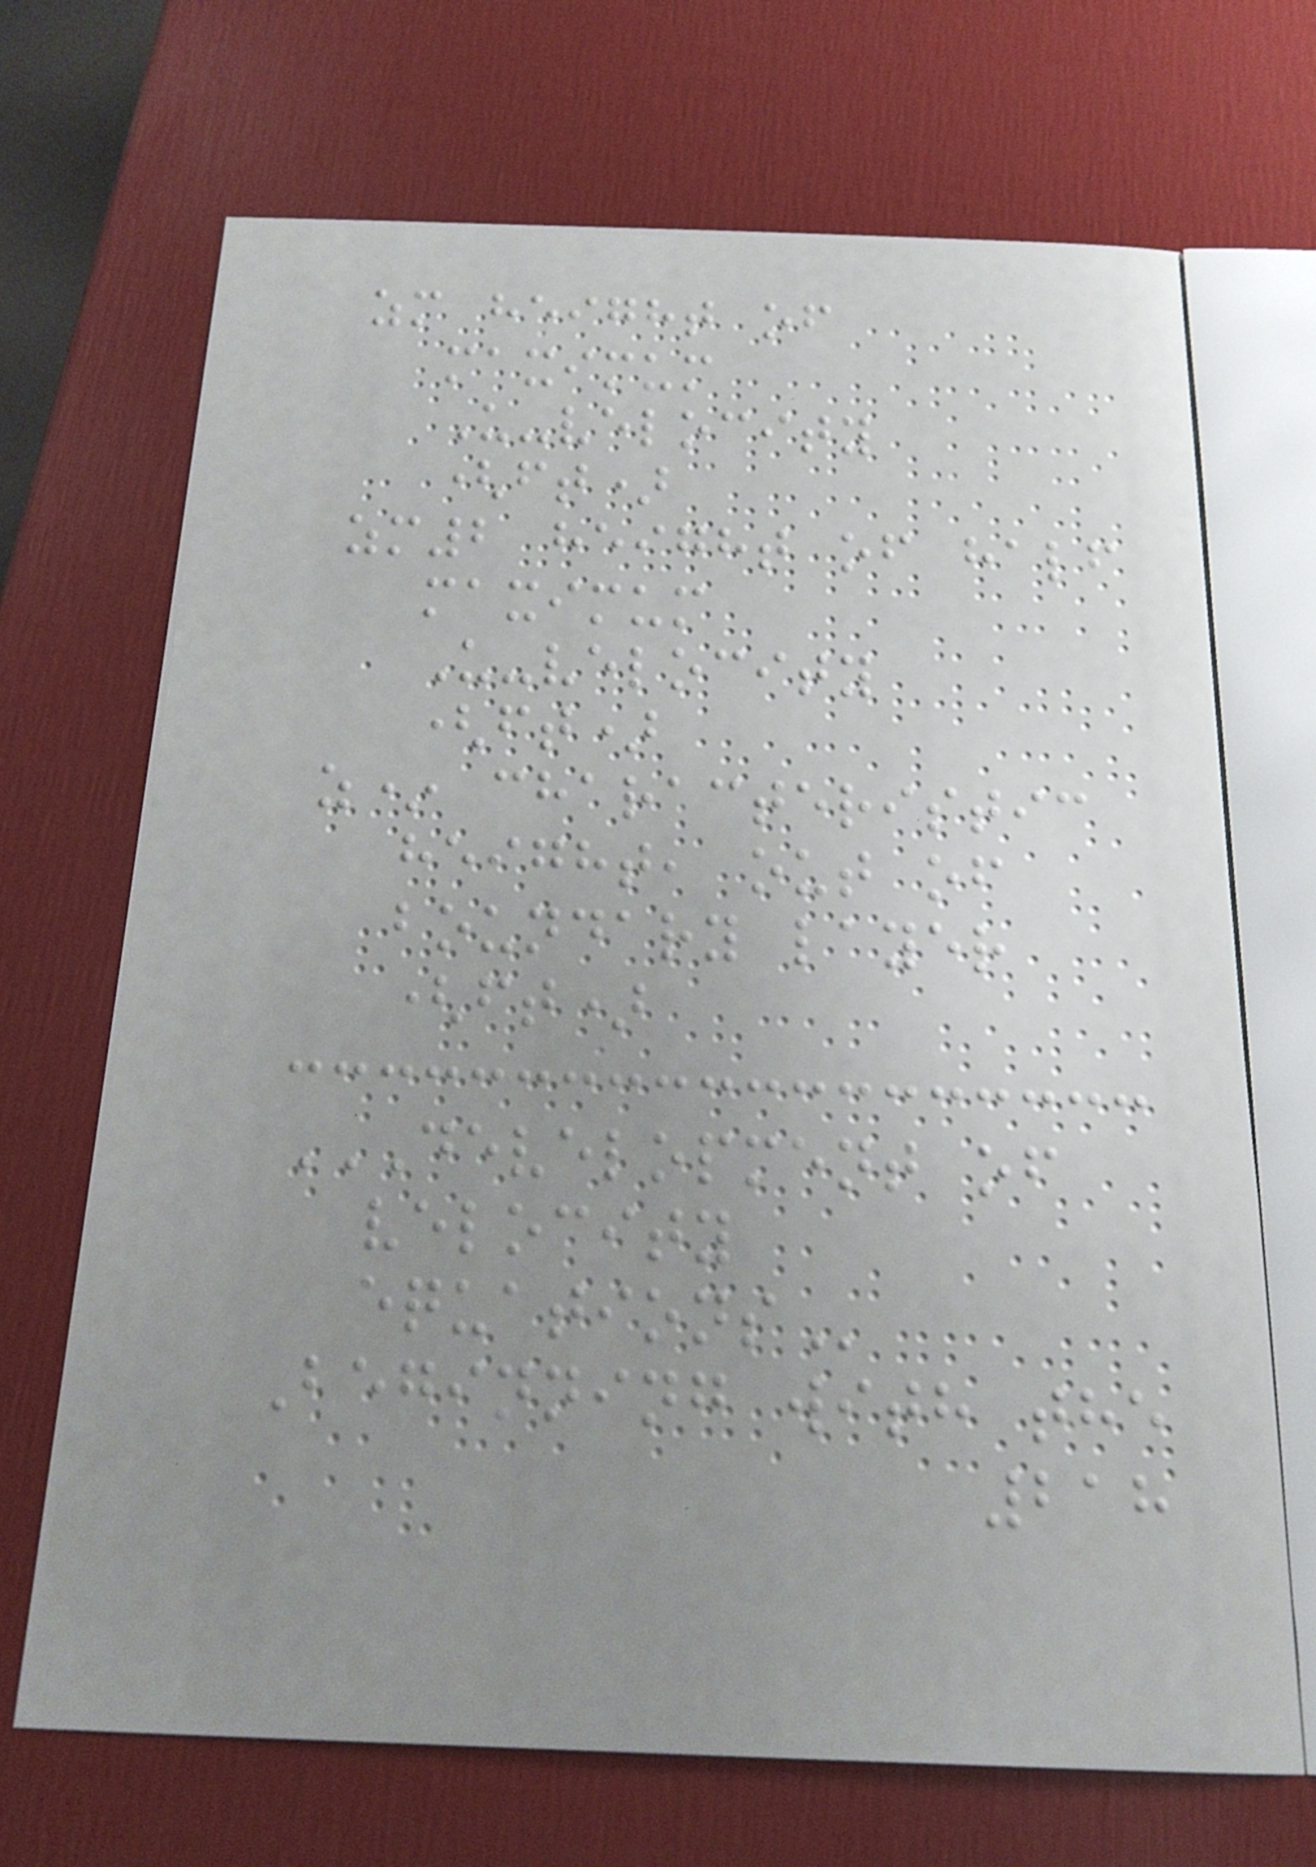zm height of
maximum
U-velocity
(ft)
zm2 height of half
maximum
U-velocity
(ft)
z* characteristic
height, out of
boundary layer
(ft)
DEVELOPMENT OF
VELOCITY
EQUATIONS
Beginning with the
218
